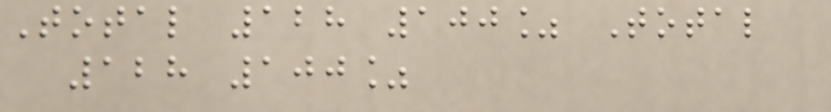Total 128 100% Total
128 100%
